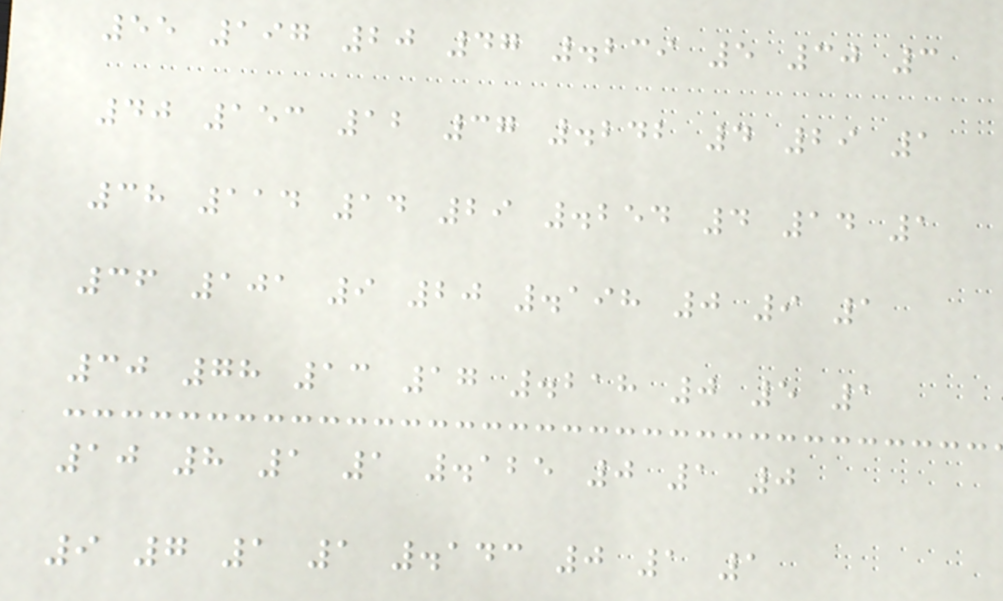55 197 20 47 .239 5 30 3
40 153 12 37 .242 4 29 1
38 114 14 29 .254 4 14 1
36 101 9 20 .198 0 9 1
30 78 13 17 .218 0 5 1
10 8 1 1 .125 0 1 0
9 7 1 1 .143 0 1 1
